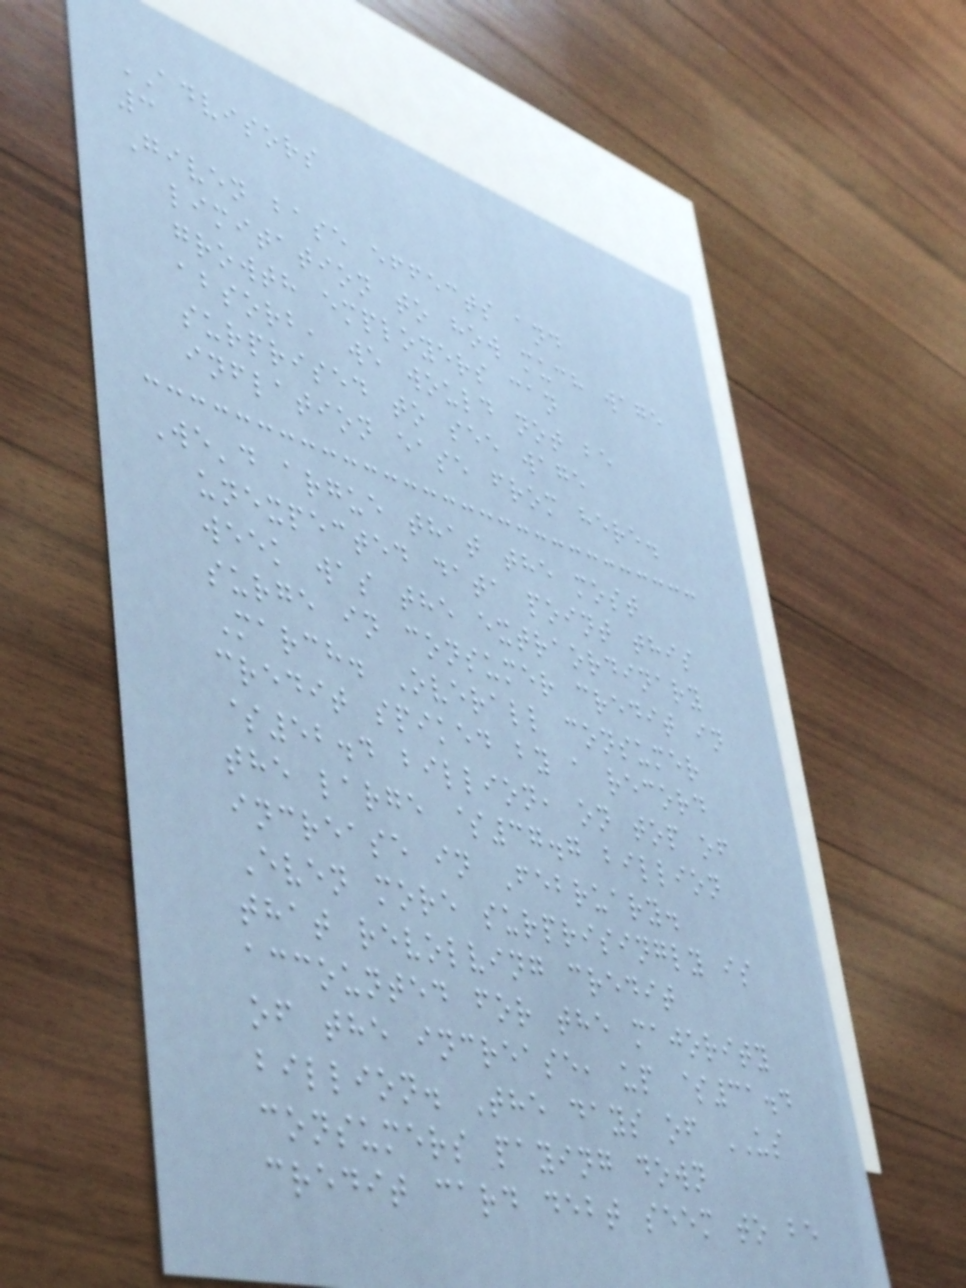ADVISORS
3
Given base effects and
limitation to how much wage
growth employers can
absorb, we would not be
surprised to see wage
inflation ease from here.
We'd argue that the most
unexpected data point this
week was the extraordinary
surge in consumer credit in
March. Overall consumer
credit spiked by a record
$52.4 billion, on top of
the large $37.7 billion
increase in February.
Even more surprisingly is
that revolving credit
accounted for the majority
of the increase, up $31.4
billion. The days of US
consumers paying down
credit card debt seem to be
